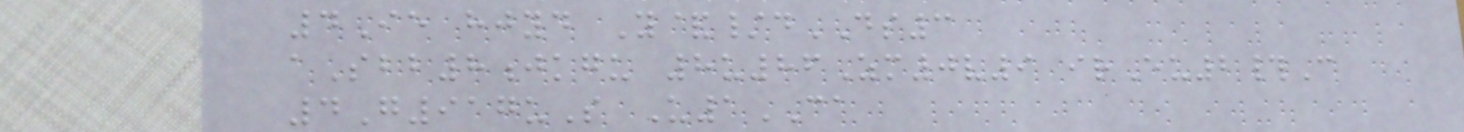4Ie hjyd Y&/dDS3
aSbb8jkgu 8u86Zm0v9 irEu2#C
4G917uS U1CA
